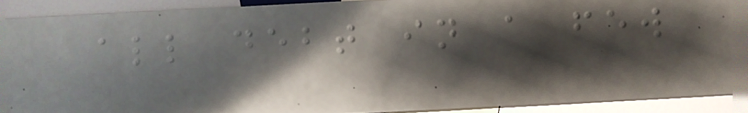all debt in a few
